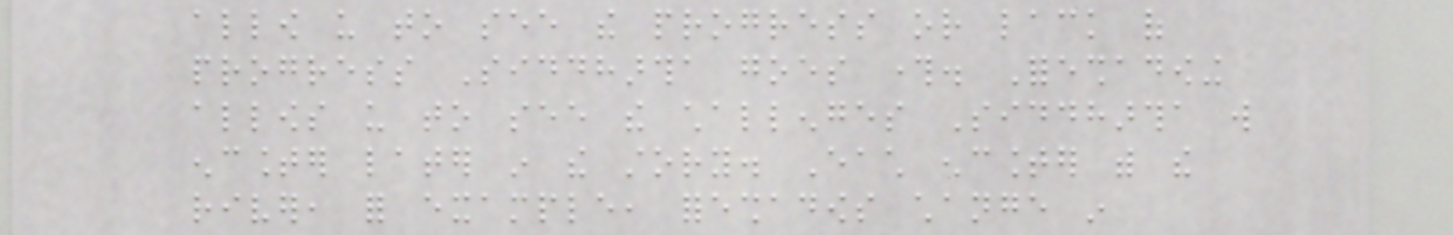allow us to see the progress or lack of
progress Siddhartha goes through. Foreshadowing
allows us to see the challenges Siddhartha will
encounter later in the story. Each encounter with the
river, for example, foreshadows change in
